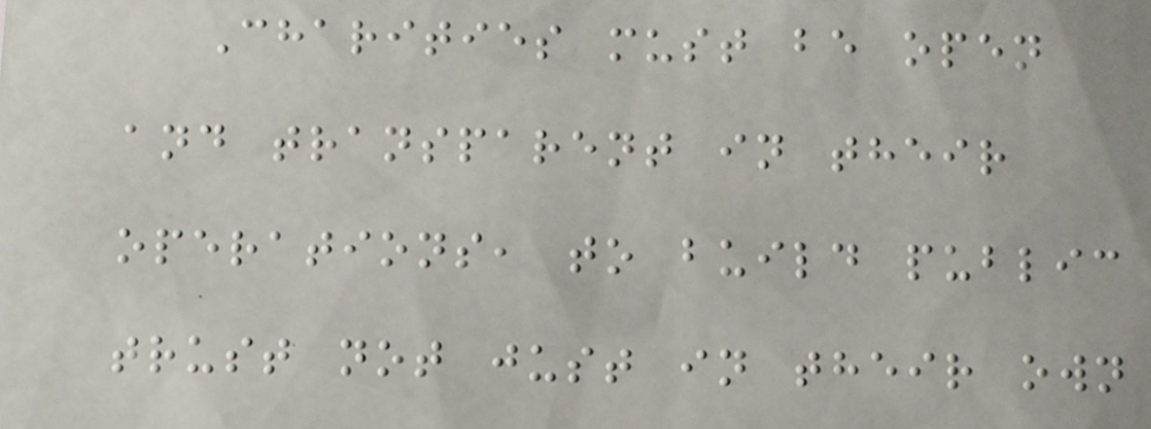Charities must be open
and transparent in their
operations, to build public
trust not just in their own
